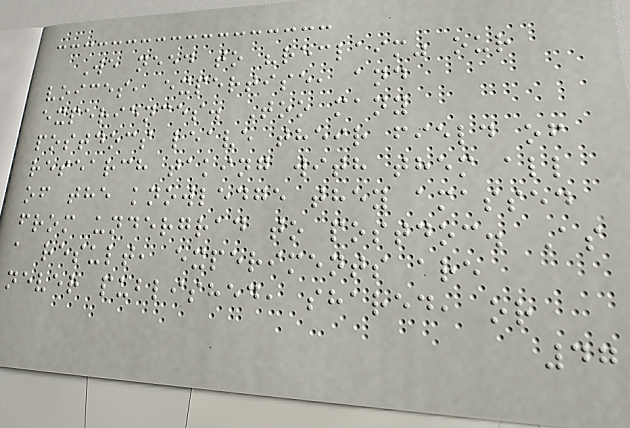We need to "reclaim" our
voices, expertise, and
experiences. Too many
postdocs leave their field of
research taking with them all
of the knowledge they amassed
from undergrad to postdoc. As
a result, experiments are
never published, shared, or
47
